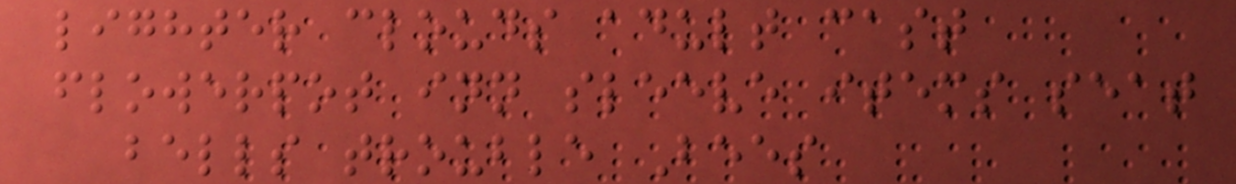lighter clouds adult cast
flowerpot inn sleeve items seat
bells trouble Bees
